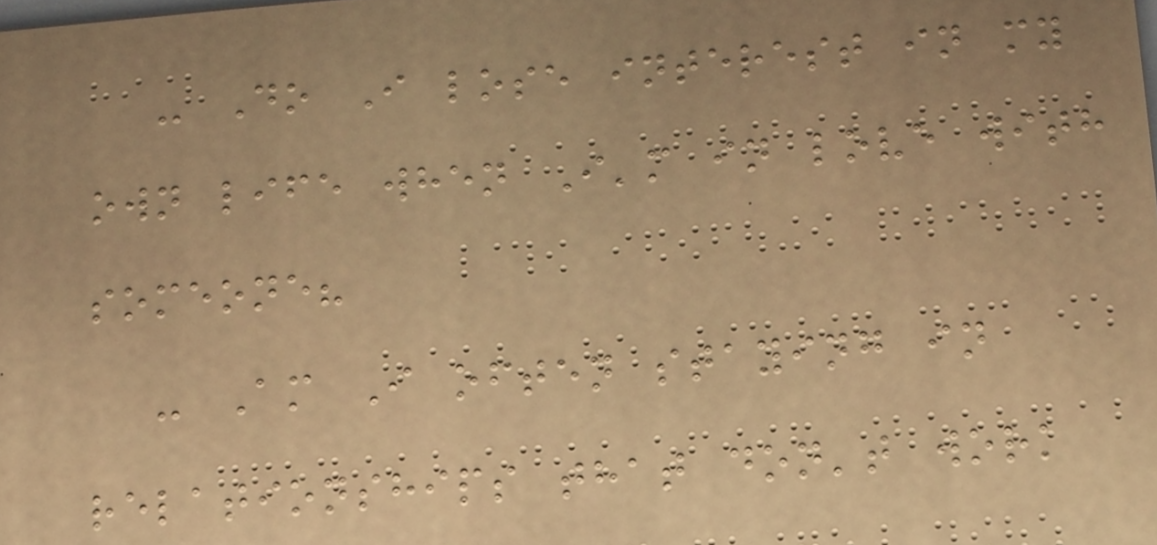- Do I lose interest in my
own life when I'm in love with
someone?
- Am I often staying in
relationships that don't work
